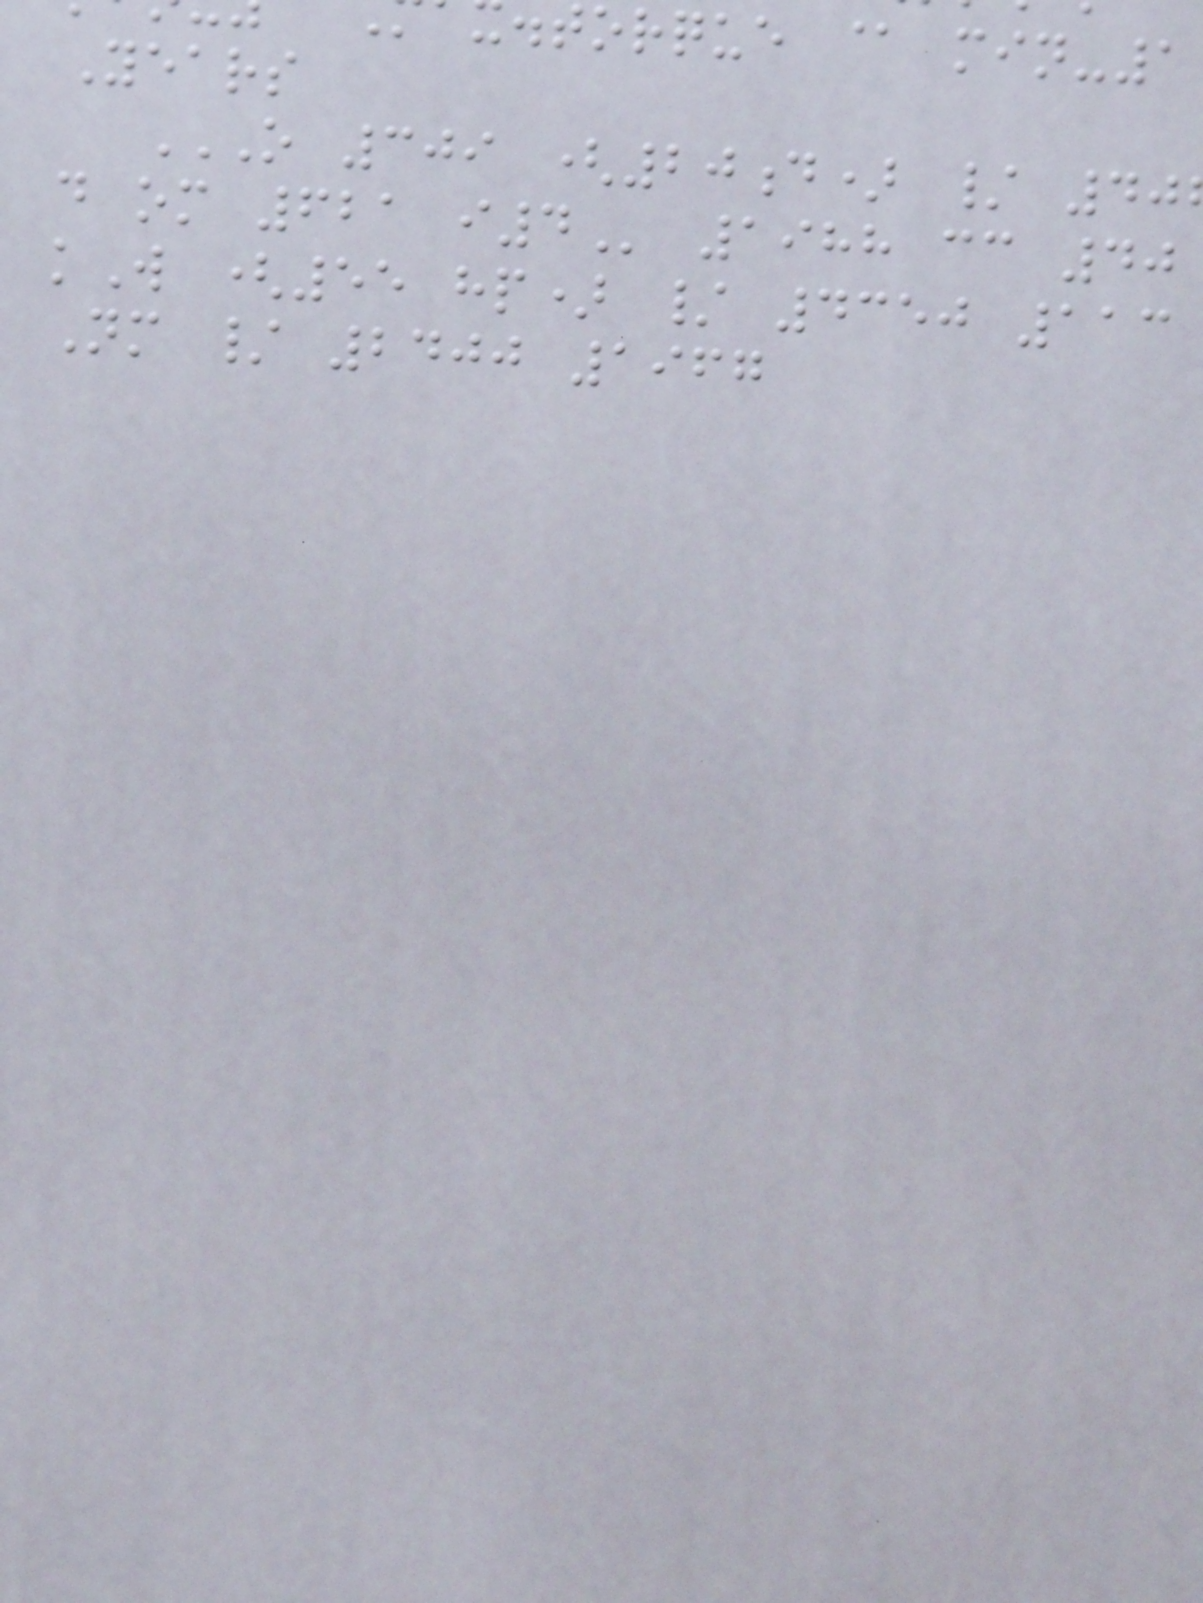torque @ min-1
Years
d om 621
kW (55 hp) / 4350 113
Nm / 2400 1967
